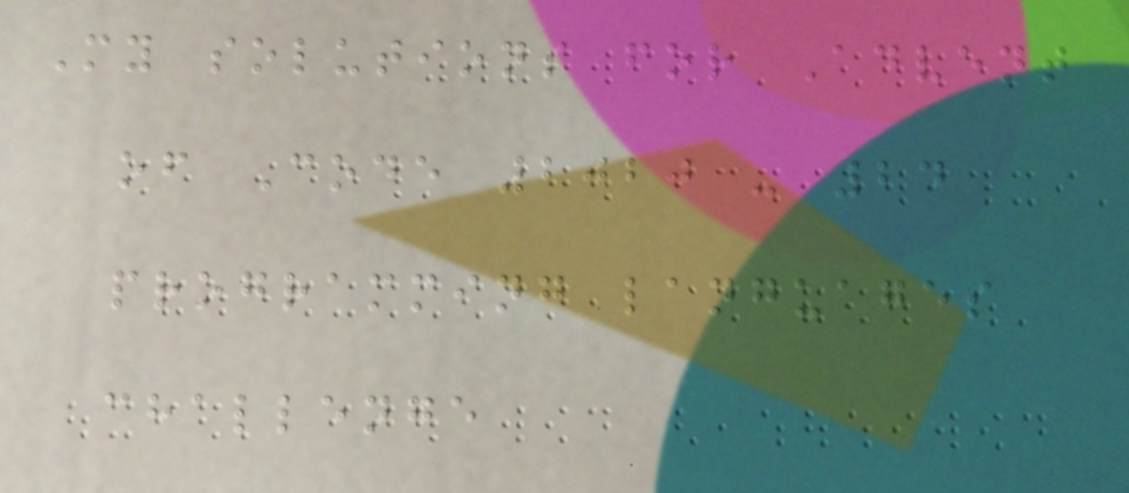My solutions for Advent
of Code 2020 - 24
programming languages
challenge
